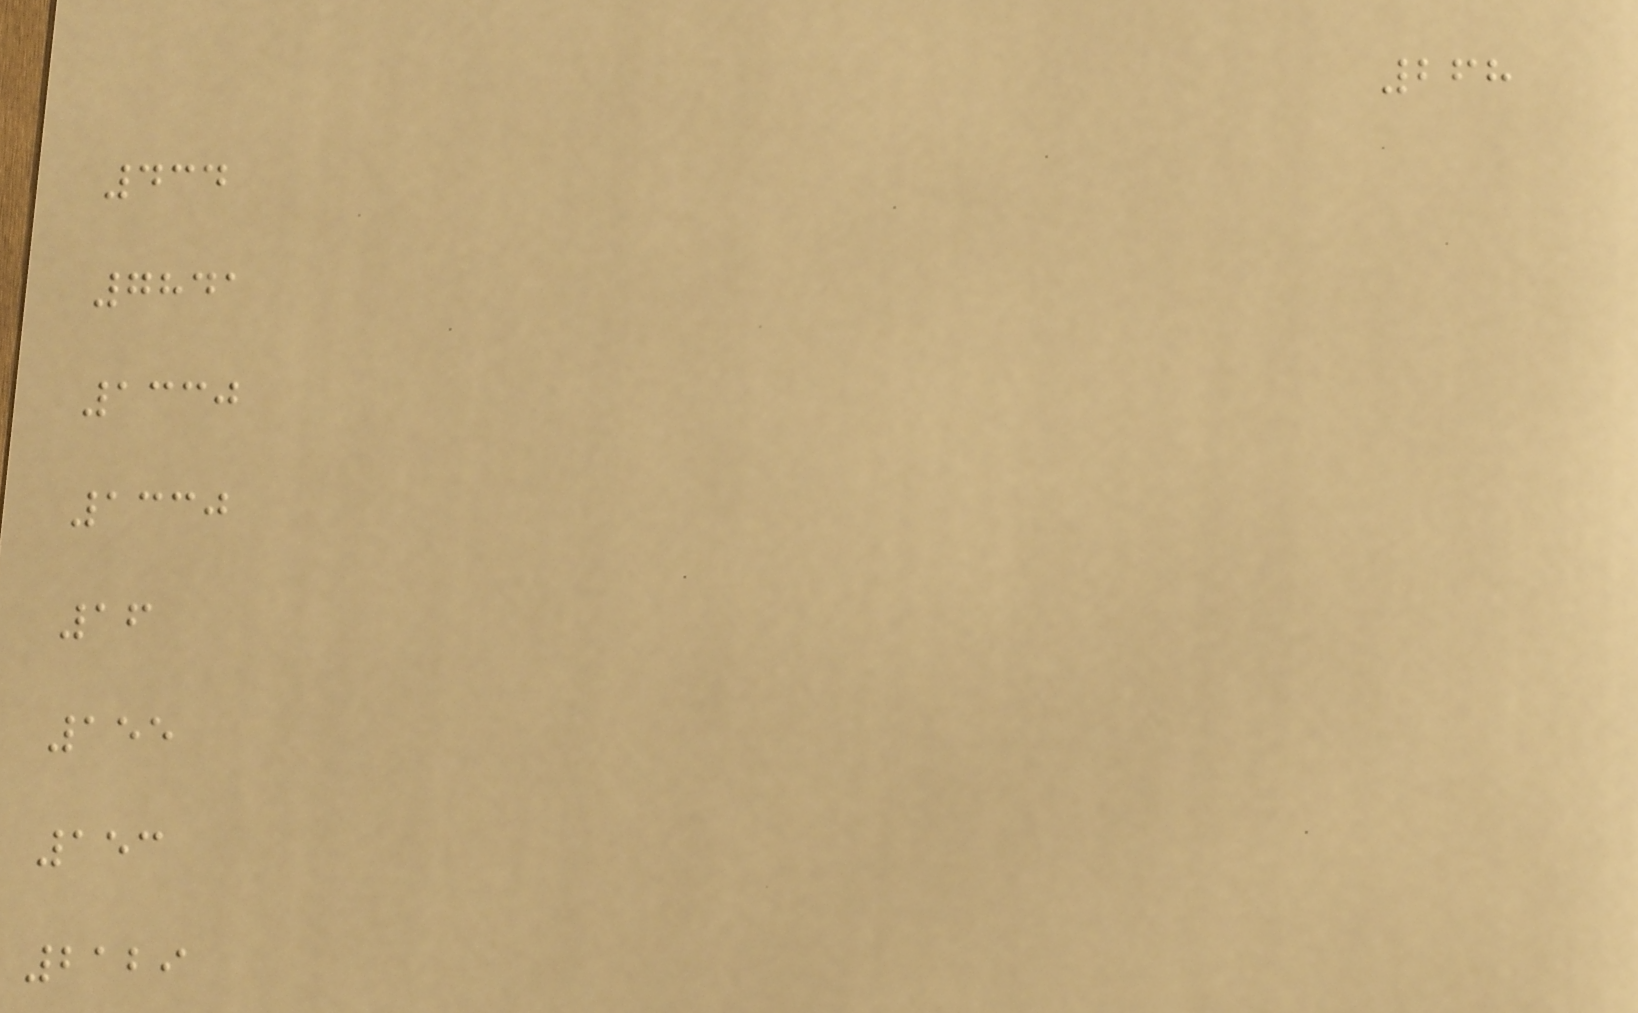268
434
7841
1330
1330
16
155
153
2129
